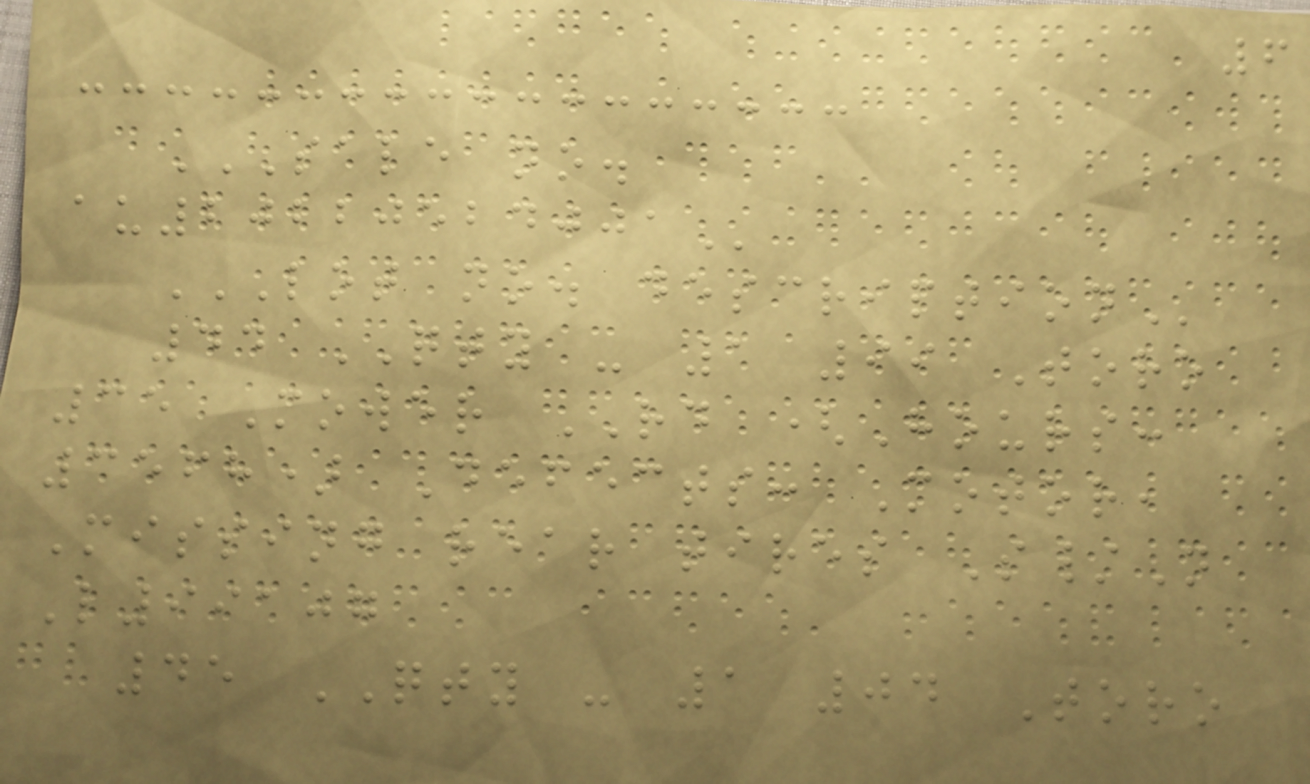6
SALE NO.
AU20220524001
LOT NO. DESCRIPTION
44 QTY - 1 99 Toro
35 Mower RD (Hours:
3568) Defects: Motor,
Missing rear tires S/N
L99107
45 QTY - 1 04 Toro
